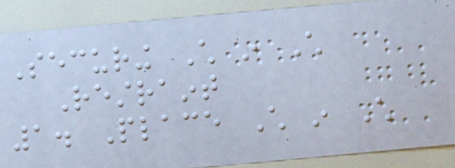Securing Child in Child
Restraint
1. Place Child in Child
